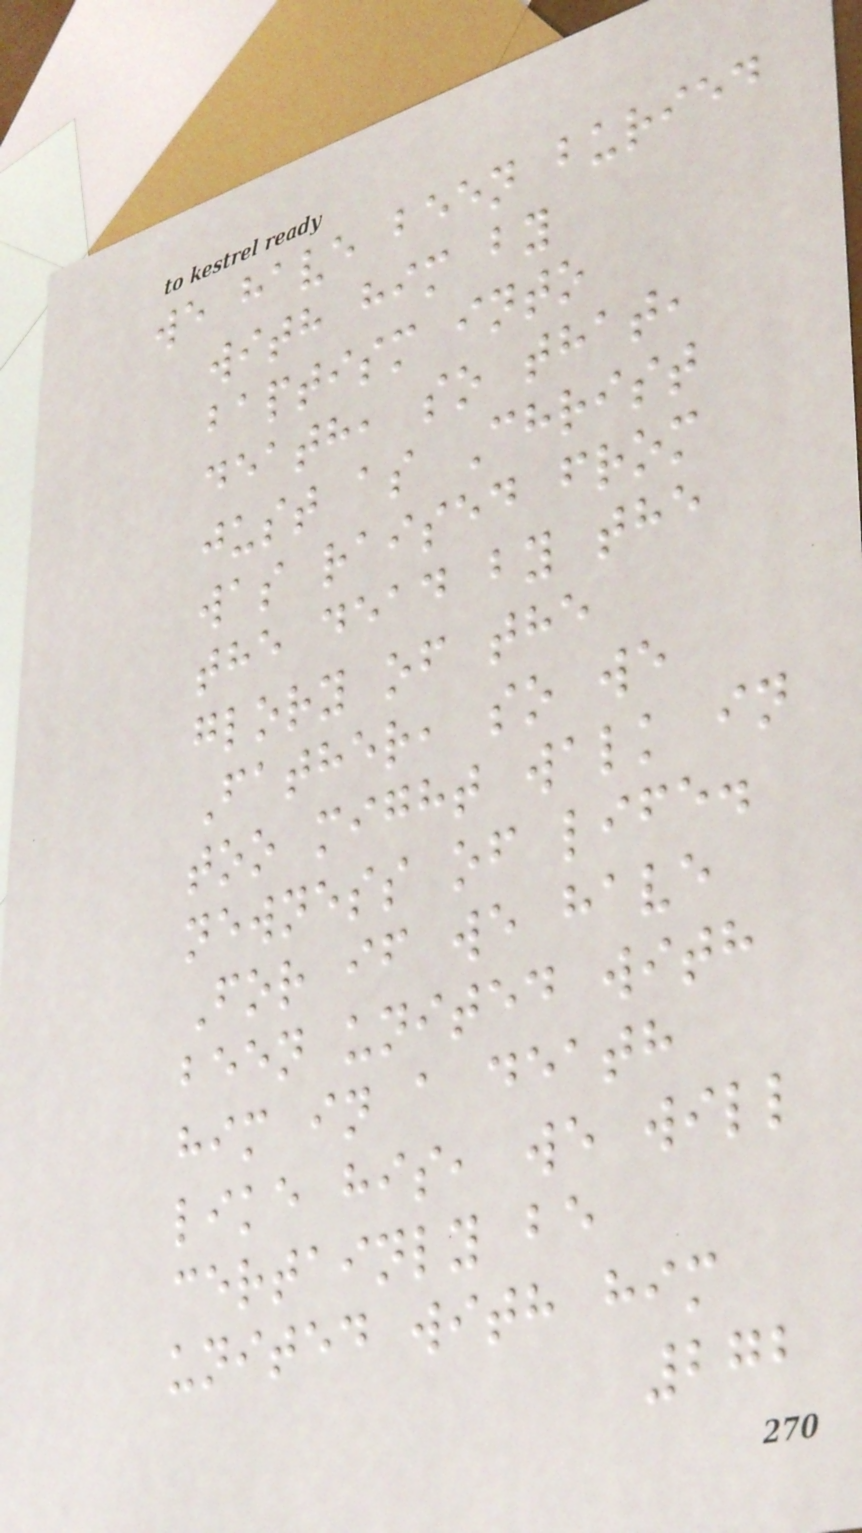we have been buried
with him by
baptism into
death, so that,
just as Christ
was raised from
the dead by the
glory of the
Father, so we
too might walk in
newness of life.
For if we have
been united with
him in a death
like his, we will
certainly be
united with him
272
